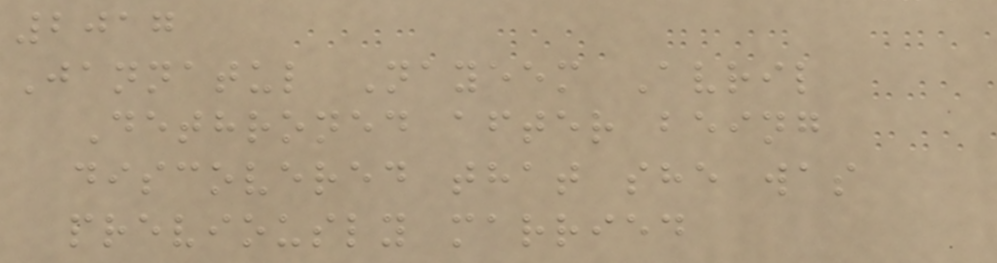2017
Jannatul Nayeem Avril
Dethroned after being
discovered that she was
previously married
